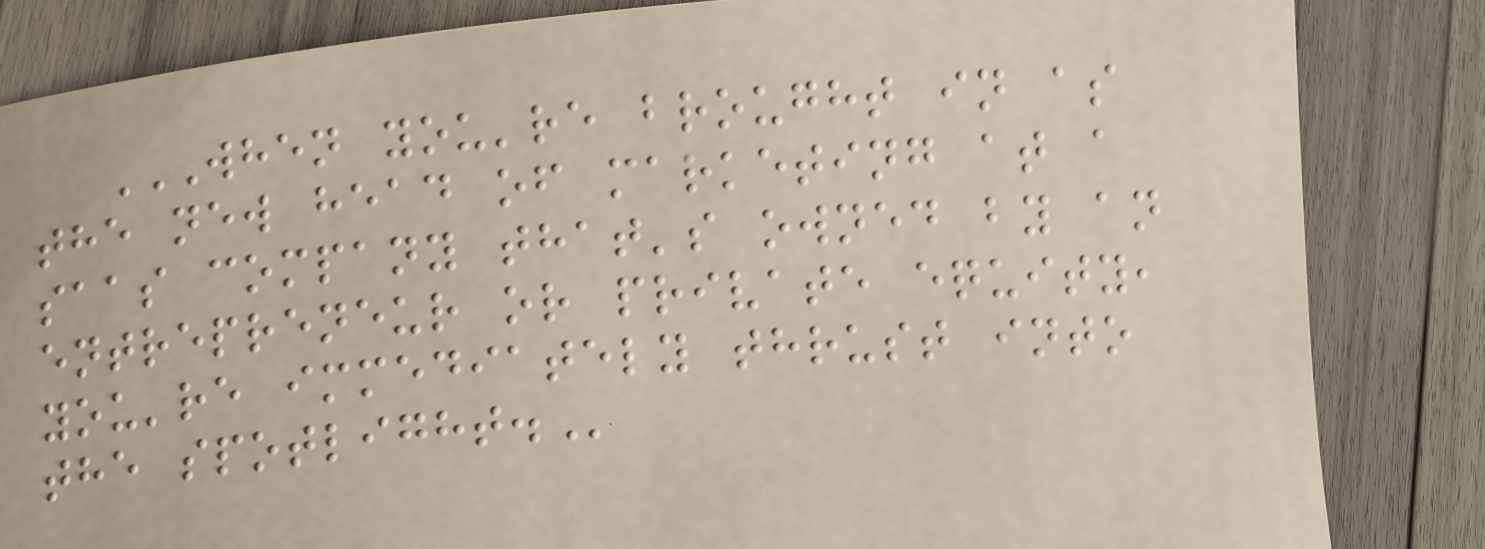WHEN YOU'RE BROUGHT IN AS
THE NEW HEAD OF MARKETING AT A
SAAS COMPANY THAT'S OWNED BY AN
ENTREPRENEUR OR PRIVATE EQUITY,
YOU'RE IMMEDIATELY THRUST INTO
THE SPOTLIGHT.
